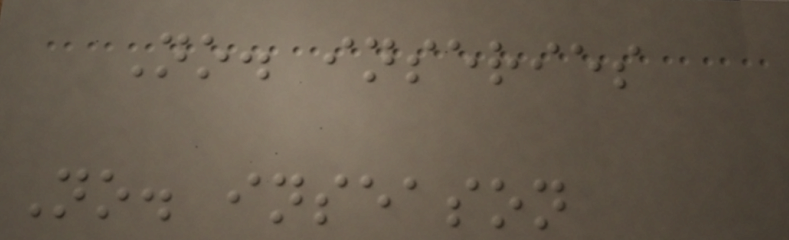No. inseries
No. inseason
